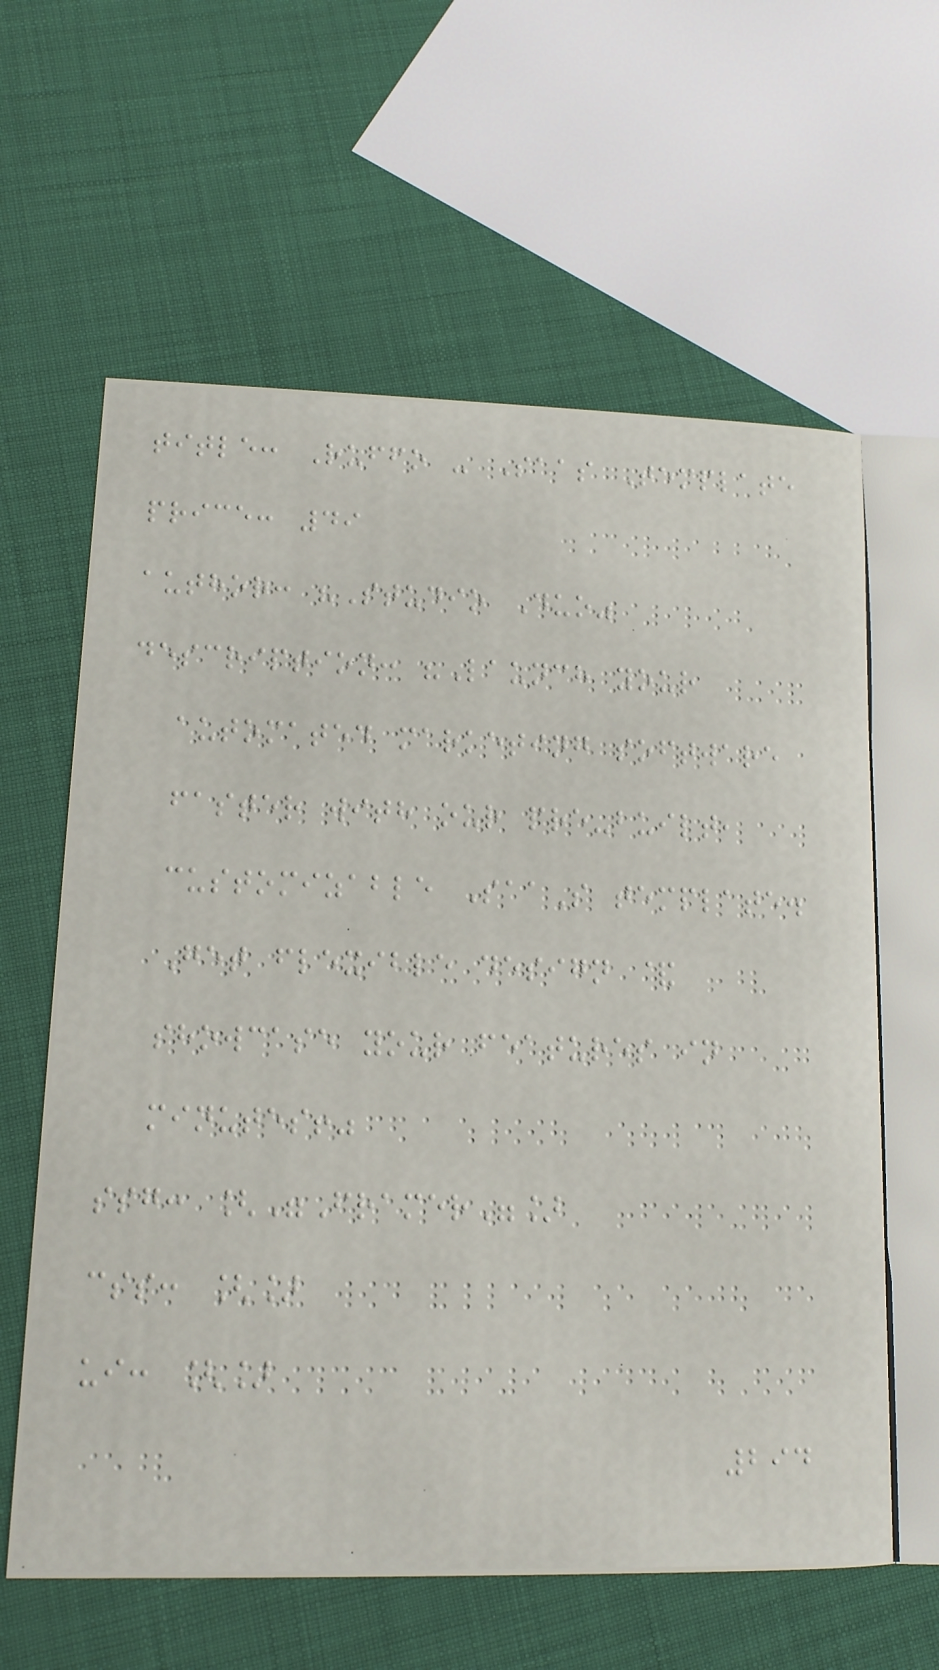title: Ruffo - Saas Template
price: 49
author: "Studio Duo"
description: "Launch your
automated marketing software
faster with our pre-built,
customizable SaaS template.
Get flexible design &
showcase your features in
minutes!"
ssg: ["Framer"]
css: []
ui: []
294
